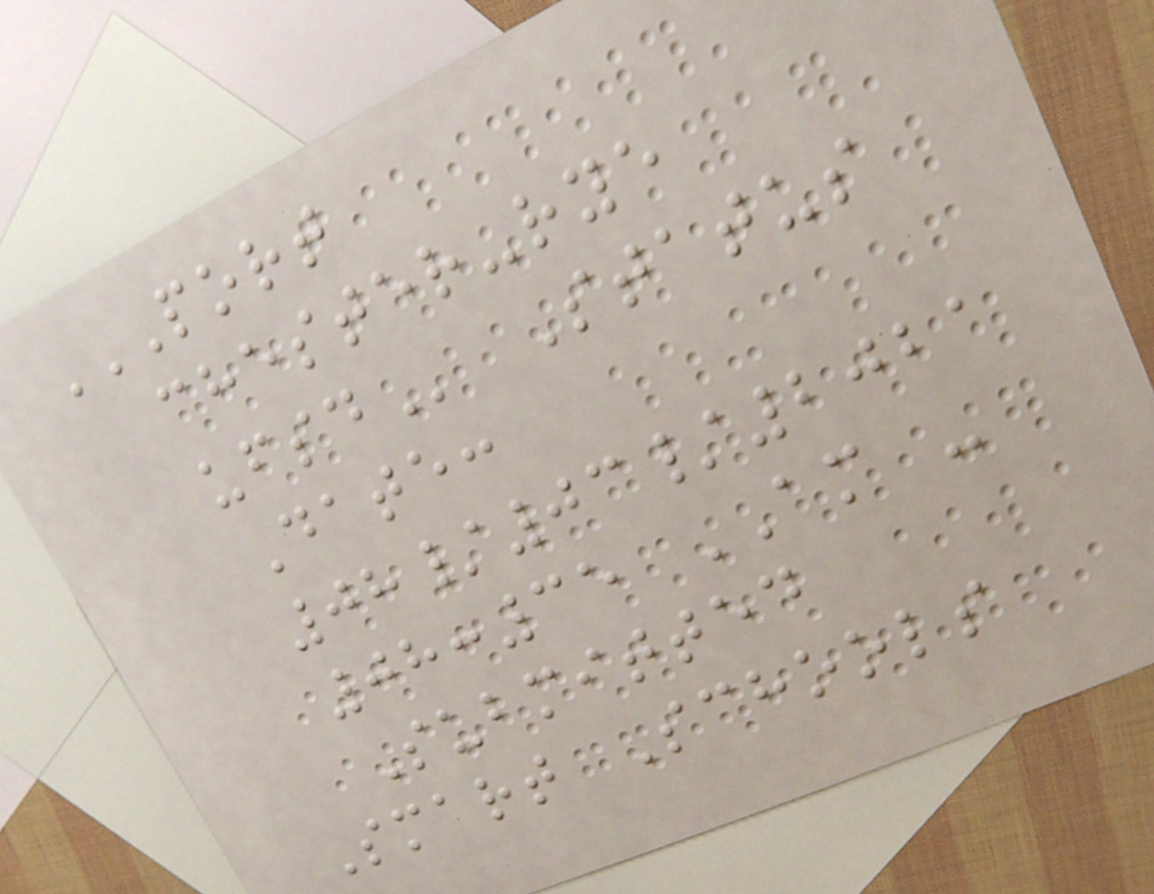PORT
CHESTER-RYE
UFSD Status
Date:
08/03/2021
08:35 AM -
Submitted
Smart Schools
